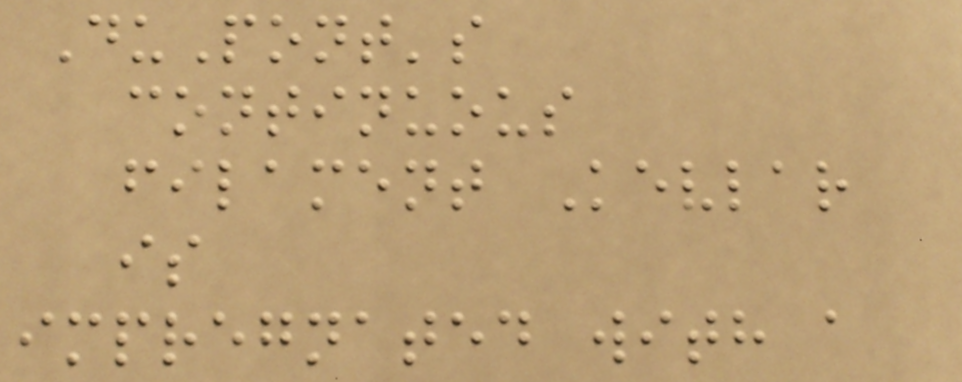DuPont's
continuous
filament Kevlar
is
impregnated with a
